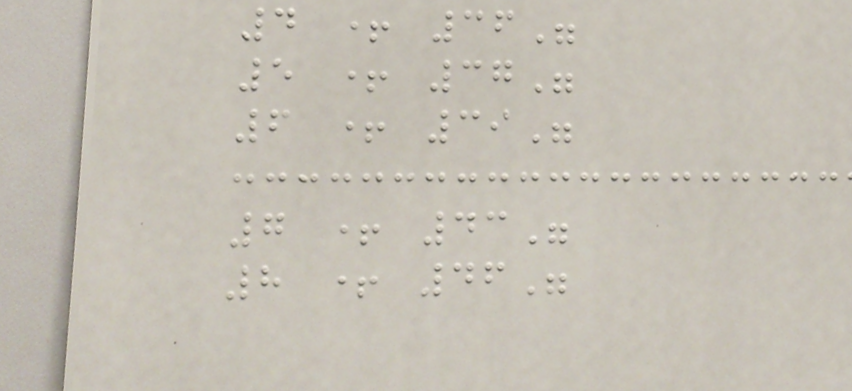4 + 36"
5 + 37"
6 + 39"
7 + 43"
8 + 46"
